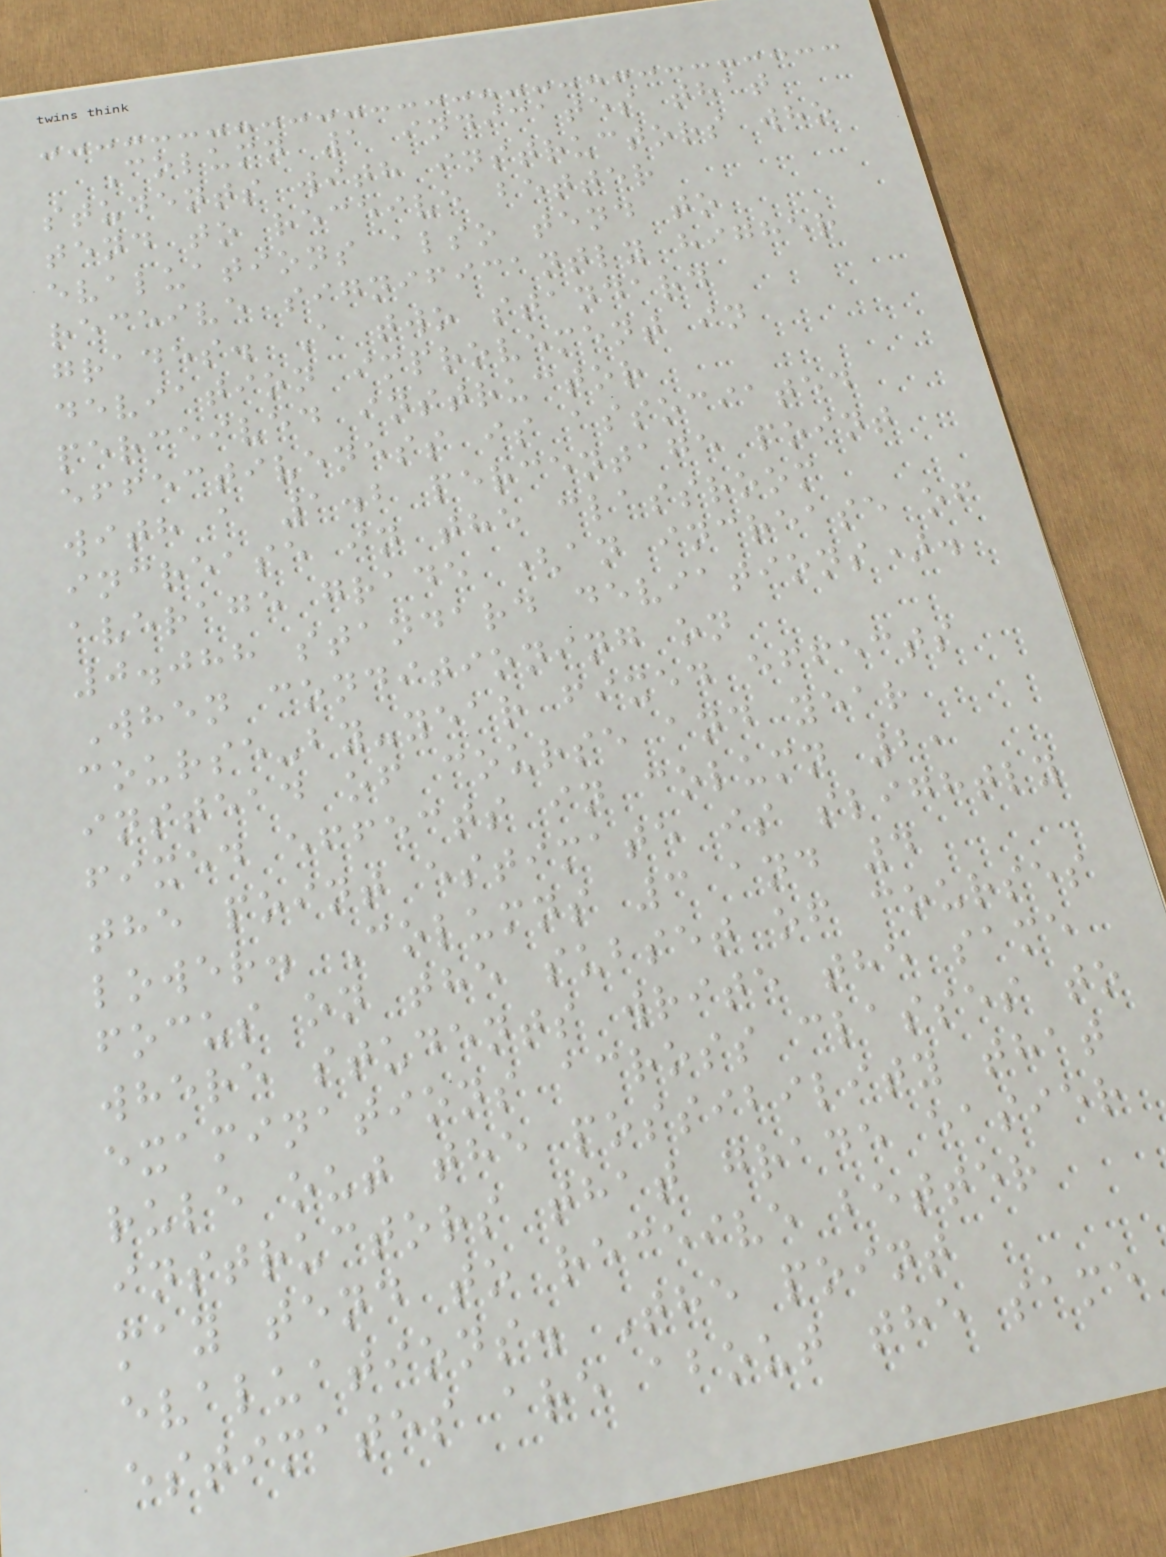Column 1 indicates that
students with instructors who
tend to receive better
evaluations also tend to
receive significantly higher
grades. A two standard
deviation improvement in
perceived instructor
effectiveness is associated
with a 1.2 percentage point
increase in the classroom
average grade (an increase of
0.088 standard deviations).
When conditioning on
course-by-year fixed effects
instead of course and year
fixed effects in column 2,
the point estimate is slightly
lower. Columns 3 and 4
focus on the subset of courses
where students write the same
examinations across classes to
rule out the possibility that
instructors that grade easier
may tend to receive better
evaluations. The point
estimates are about the same
